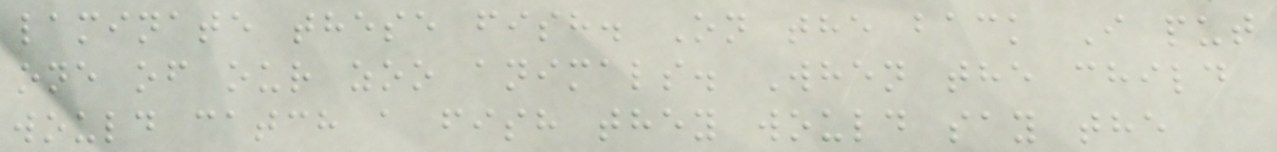laminate these fish. On the back I put
one of our zoo animals. When the child
would catch a fish they would say the
